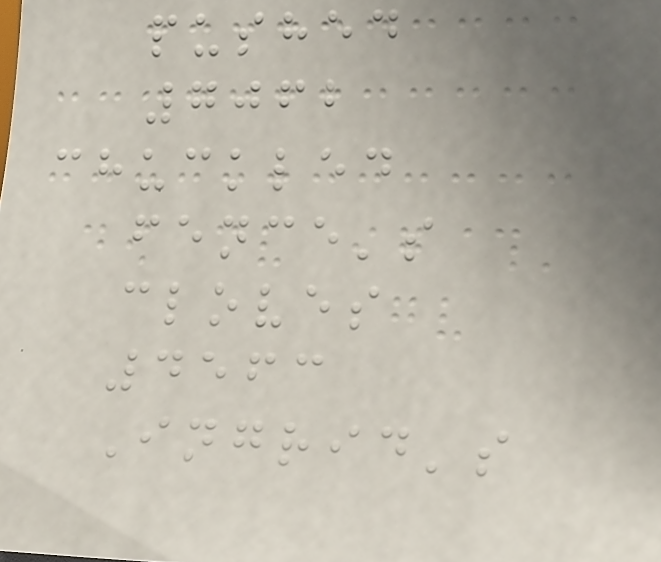pushed
7062
chuckled
fence's
cloves
4563
Ingrid's
